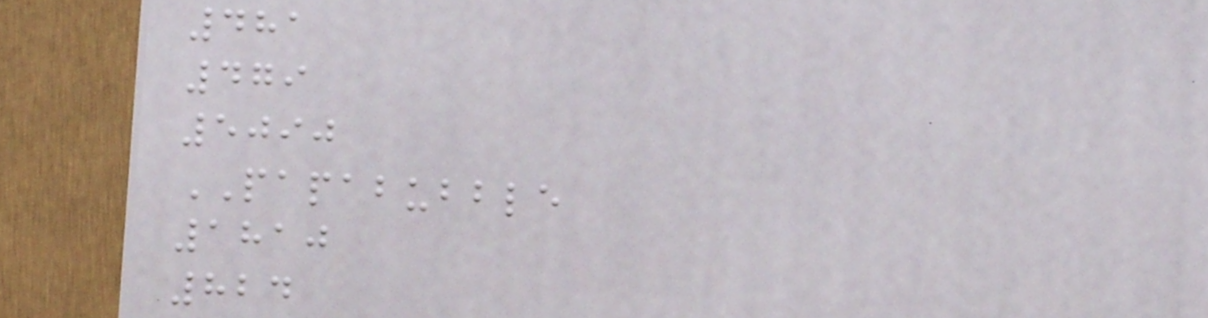481
479
5090
PAPABUBBLE
1810
824
